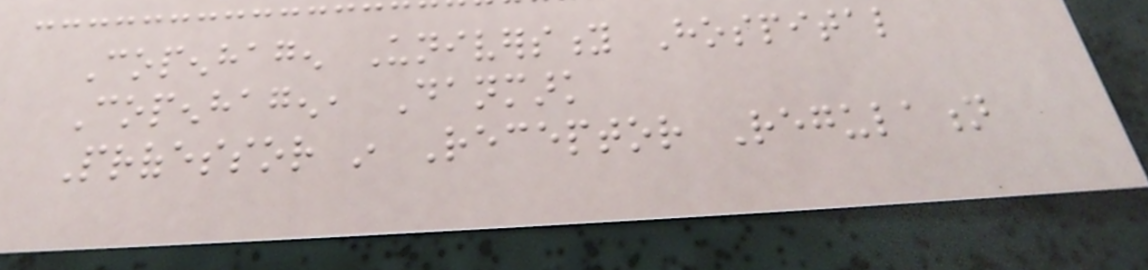Copenhagen University Hospital
Copenhagen, Danmark
Professor in Receptor Regulation
